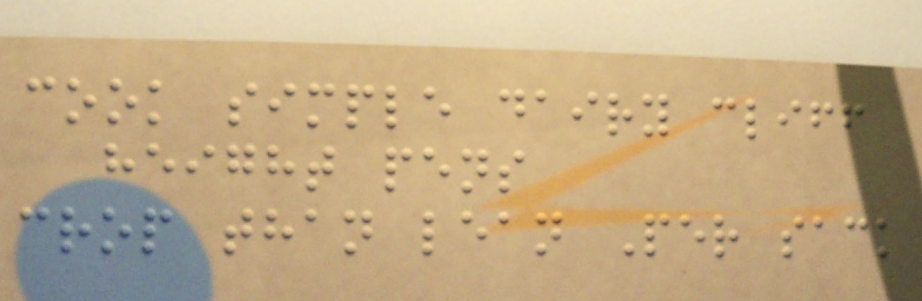cook simple dairy cliff
height pens
crop than lean Per sack
